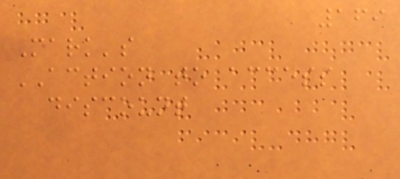169
Mark's
ACTION to access
discount
